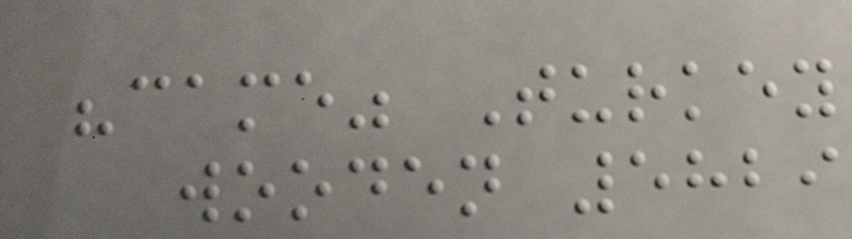"came" Turkey
wooden 5829
